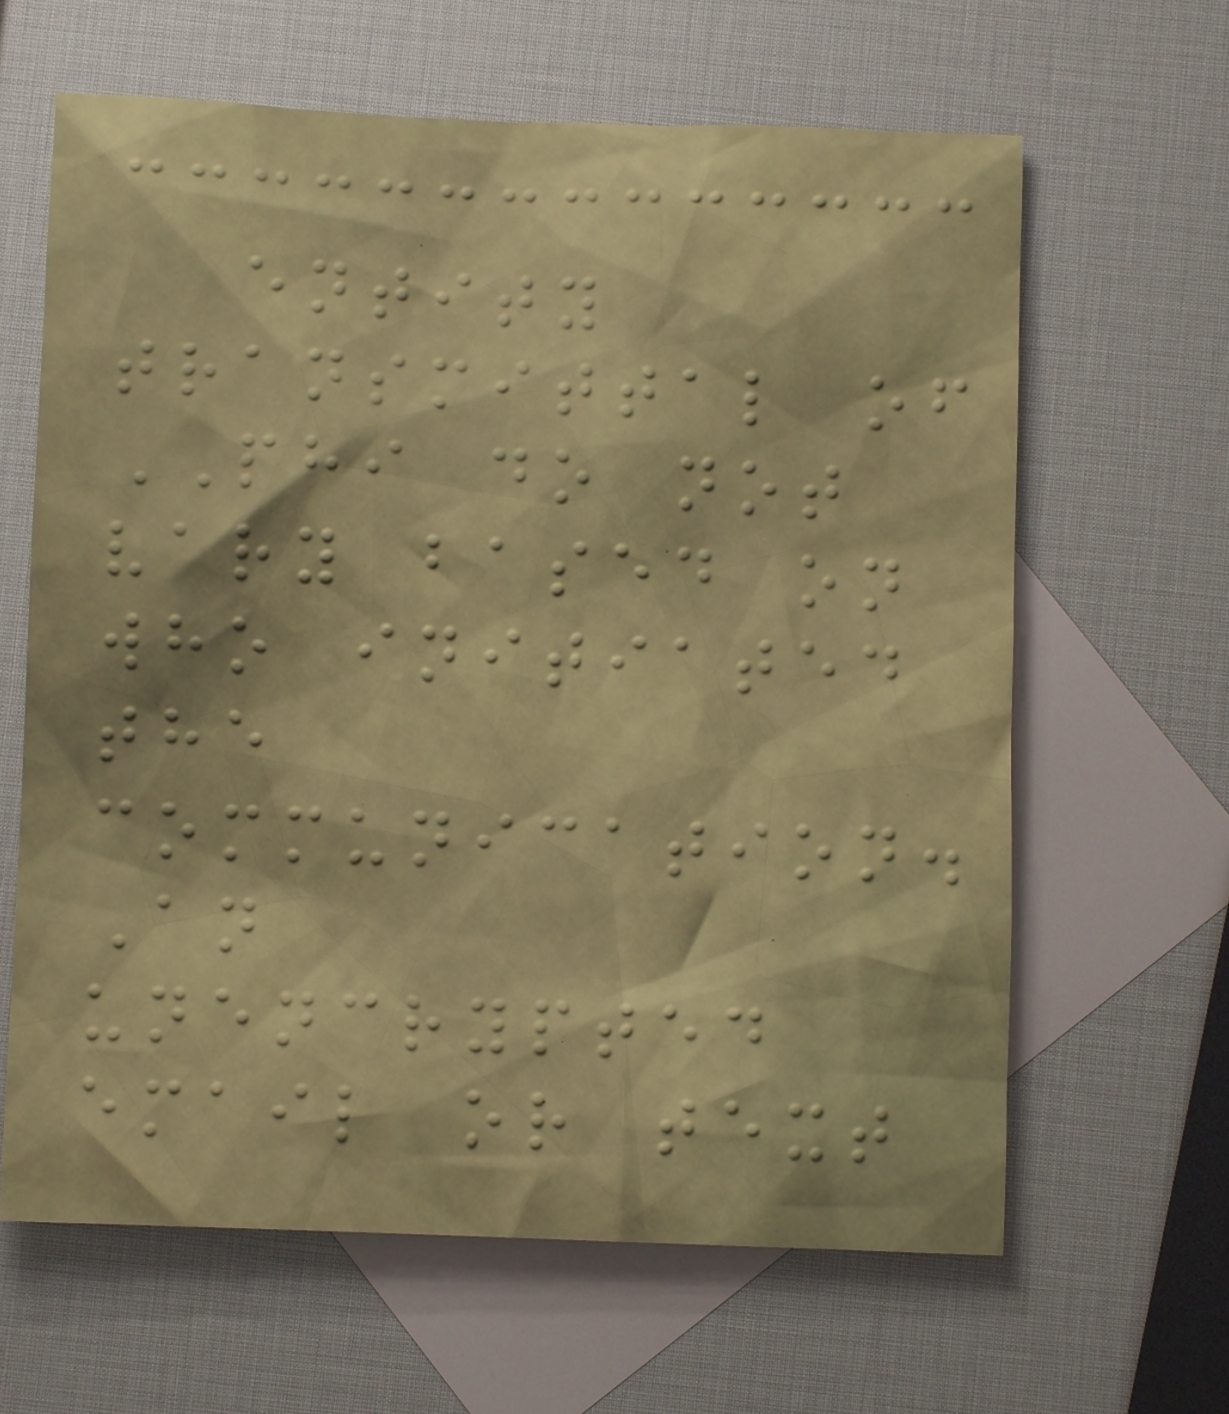entity
transmittal of
PHI do not
vary based on
who initiated
the
communication.
An
unencrypted
email or text
